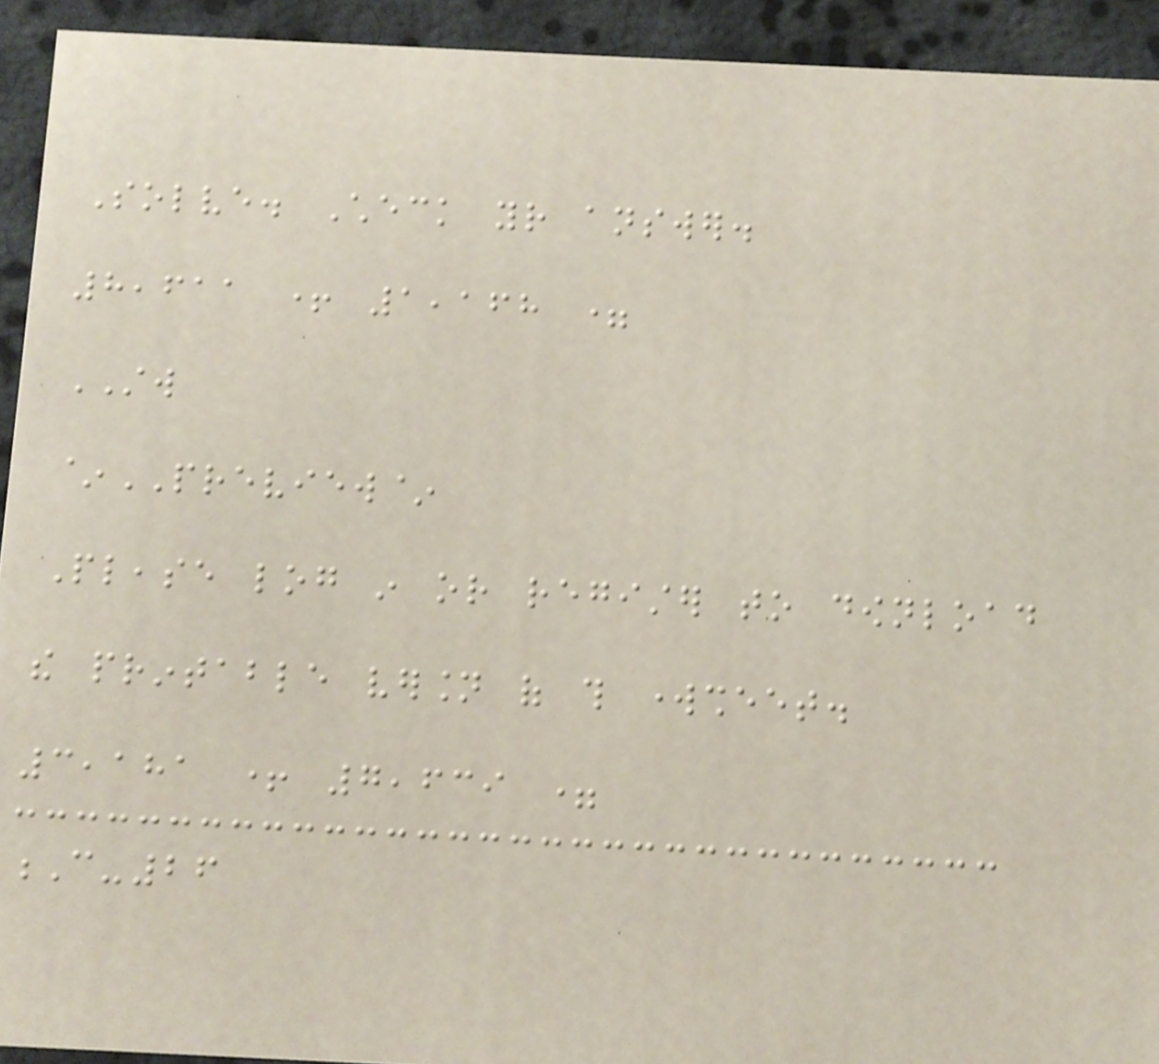Solve. Check your answer.
8,611 + 1,168 =
STW
~PREVIEW~
Please log in or register to download
the printable version of this worksheet.
3,181 + 7,639 =
C-26
